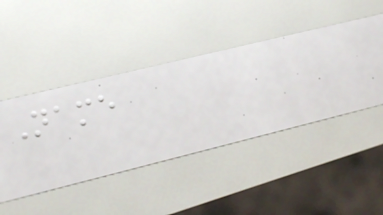Name
